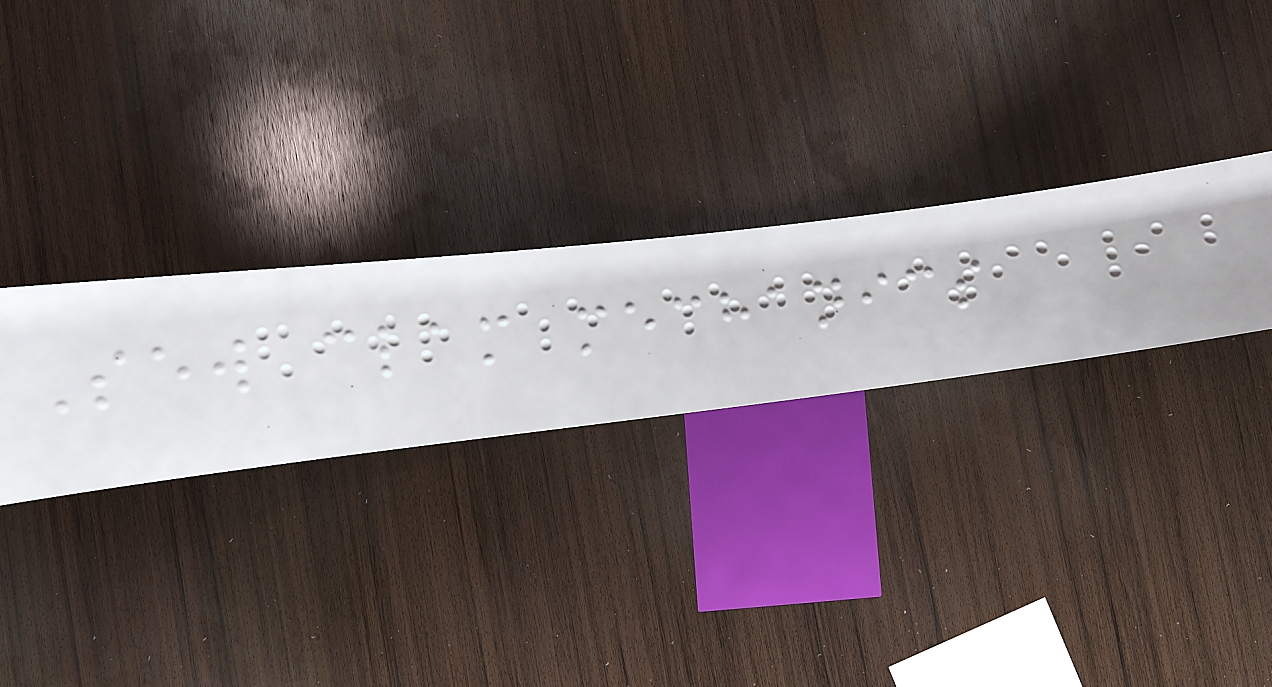Sew clam mechanics
